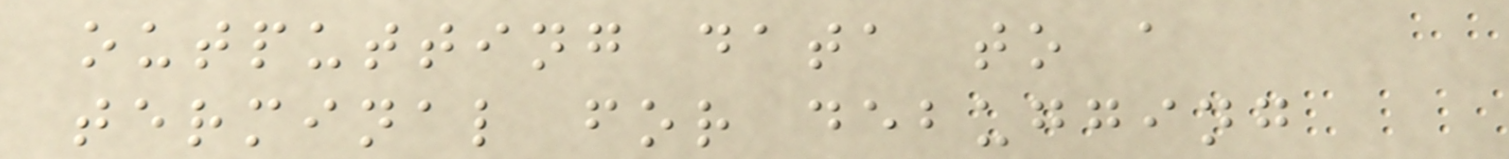outputting data to a
terminal for debugging
